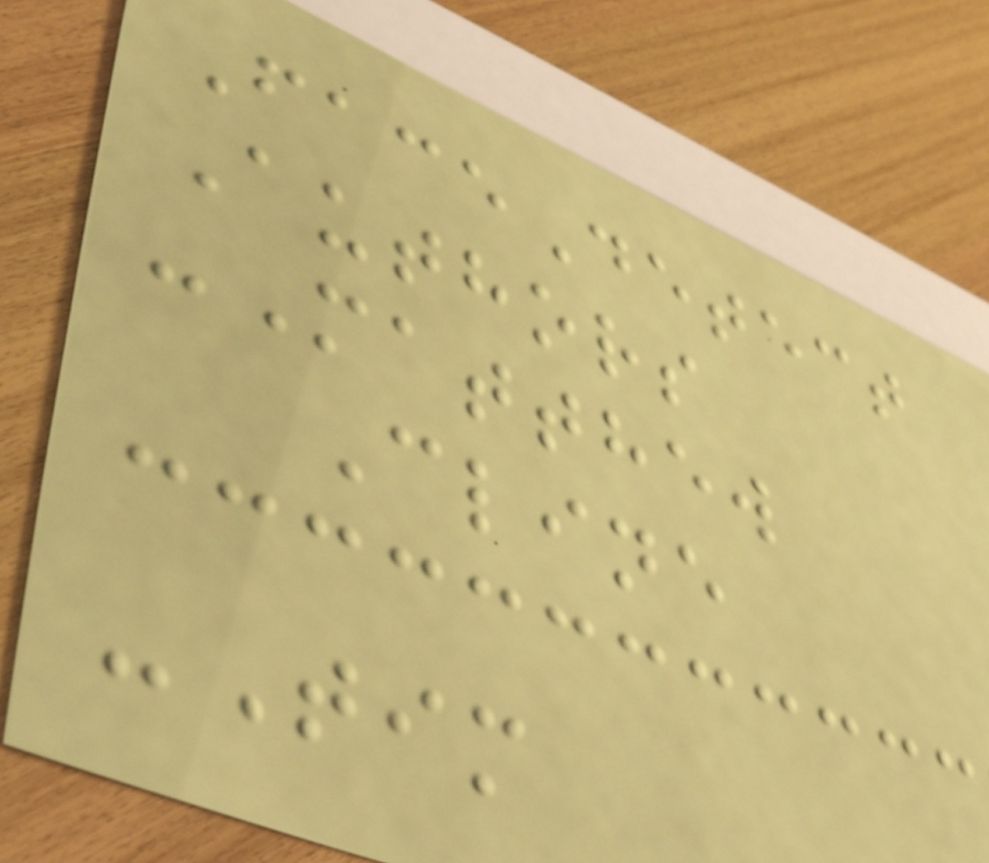FaceDetect
Authors
-Matthew
Cline
-Tim
